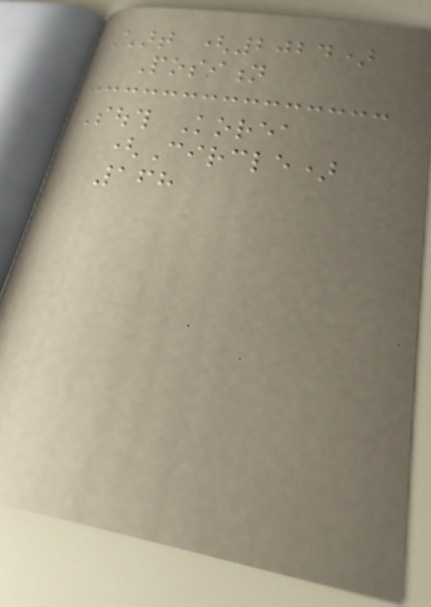Chart (2024)
Position
South Korea
(Circle)
168
